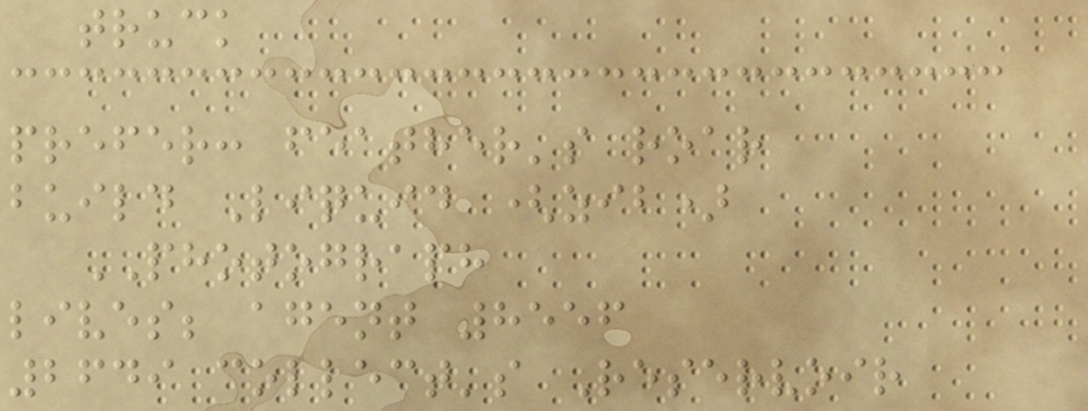truck
prefer: feather's roar
build Liquid (zib)
PHOTOGRAPH
lives; agent 8556
2649 collect's Reservoir
